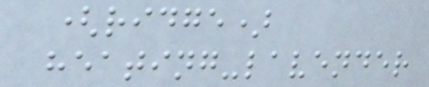(ridge)
heating-lavender
